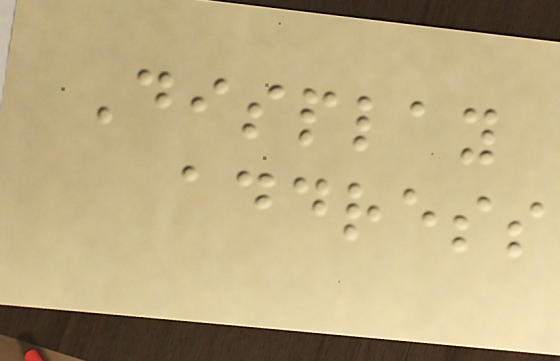Display
address
